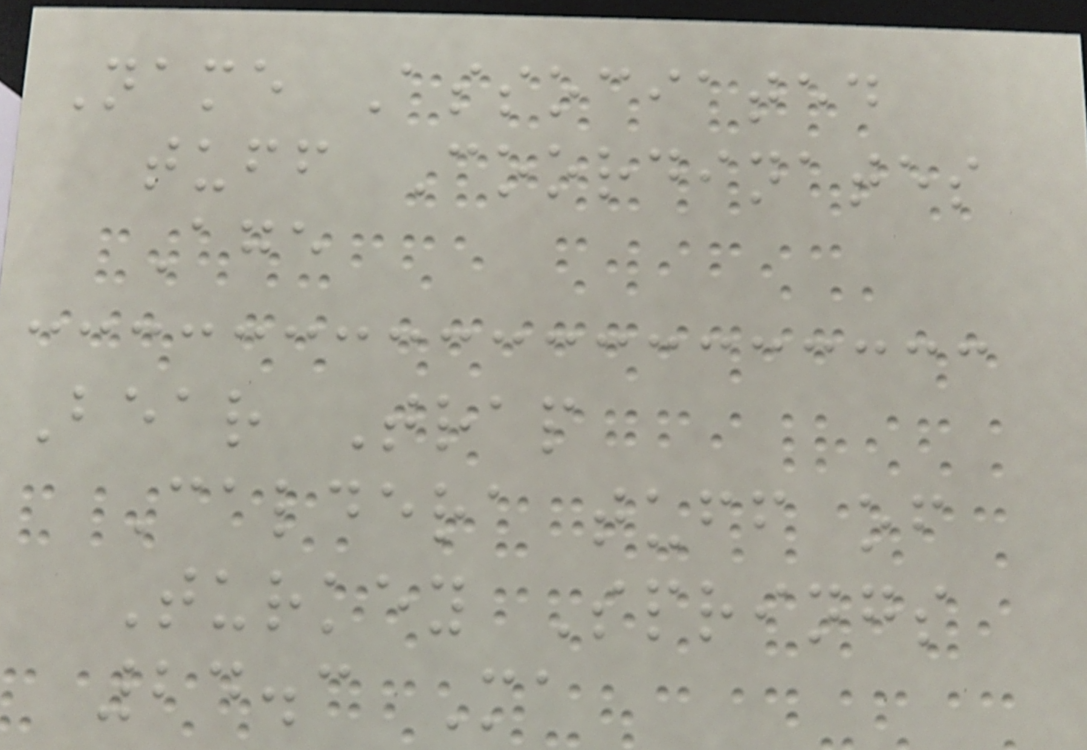Name Associated
tuff Coordinates
Age
Bear Trap
Caldera tuff of
Turkey Springs
24.3 Ma
